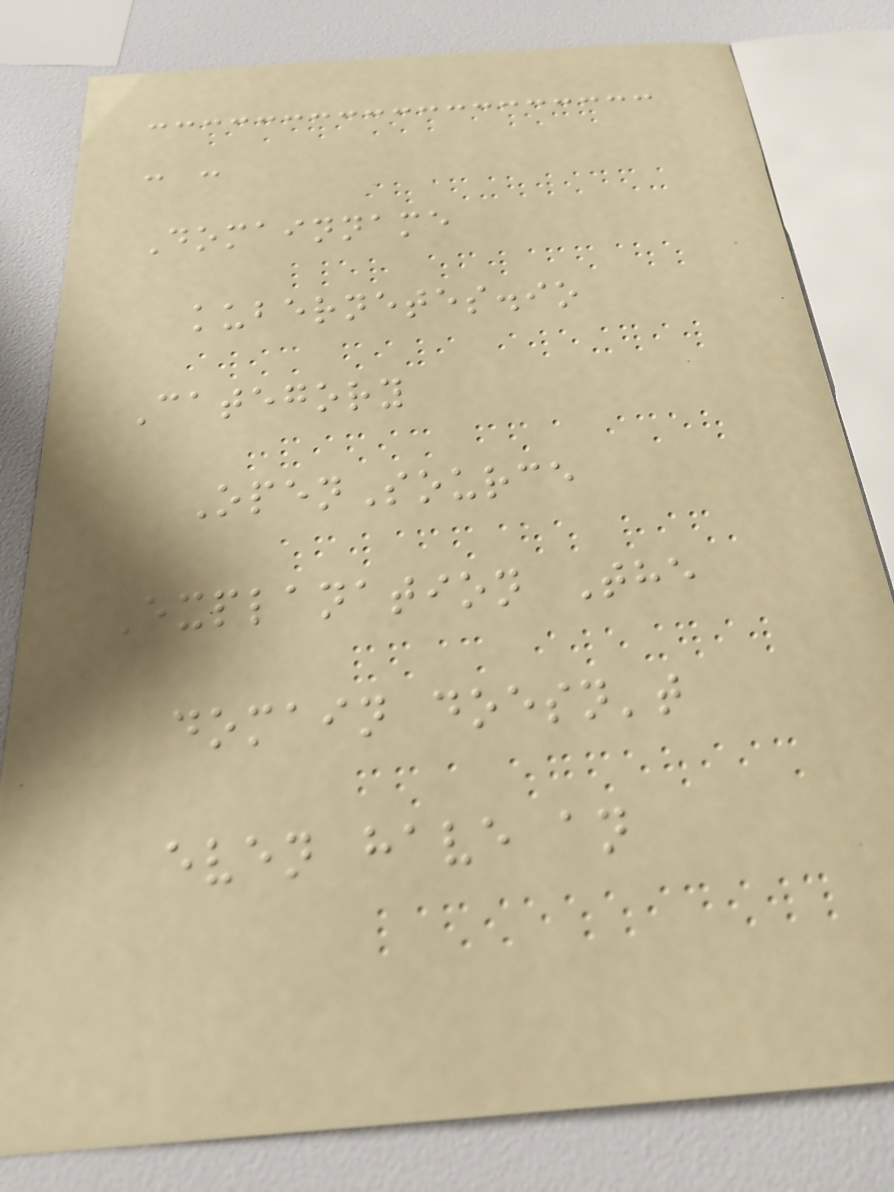- -
Domainname
kubernetes.io
Category
OpenSource
Explanation The
domain doesn't
even have an
